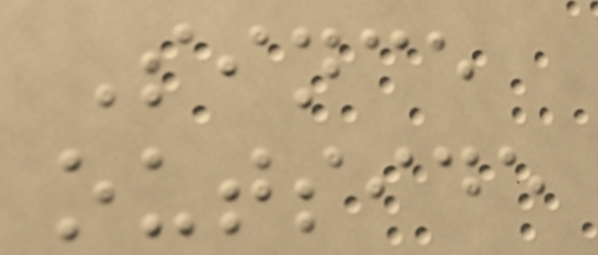Since
outside
